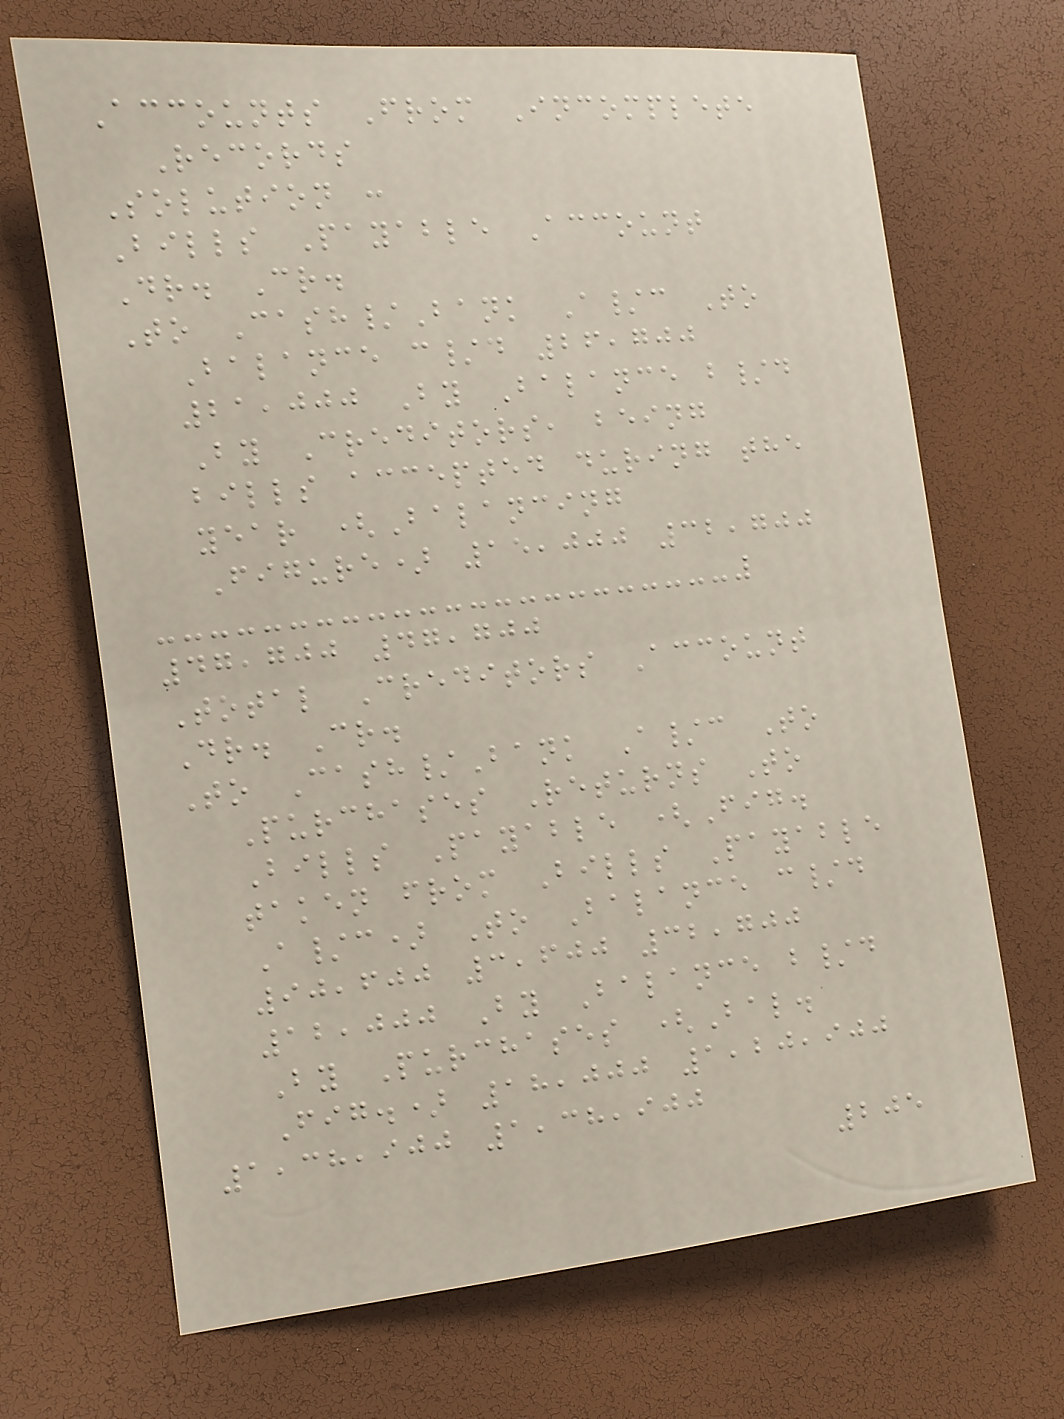Accounts From Incomplete
Records
Solution :
Bills Payable Account
Dr. Cr.
To Cash/Bank A/c To
Balance c/d 26,700
21,000 By Balance b/d
By Creditors, being
bills accepted during the
year (Balancing
Figure) 15,000 32,700
47,700 47,700
Total Creditors Account
Dr. Cr.
To Cash/Bank A/c To
Purchases Returns To
Bills Payable (Fig.
taken from Bills Payable
A/c) To Balance c/d
90,600 3,600 32,700
12,000 By Balance b/d
By Purchases (Bal.
Fig.) 18,000 1,20,900
1,38,900 1,38,900
205
